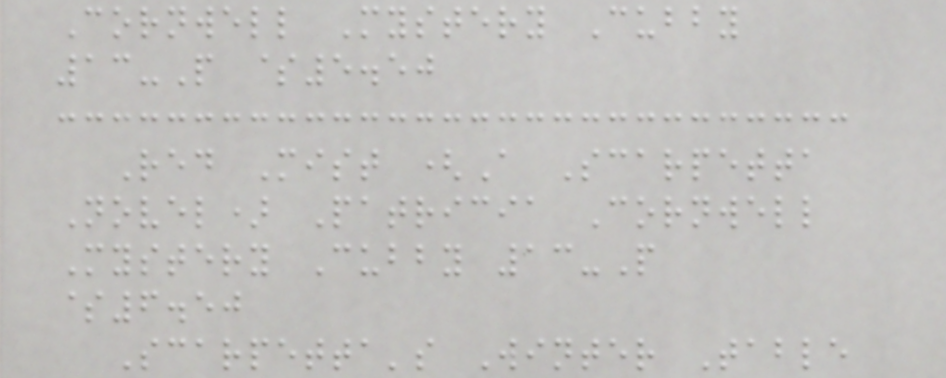Cornwell Mystery Cubby
13-P $5.50
Red Mist (A Scarpetta
Novel) Patricia Cornwell
Mystery Cubby 13-P
$6.50
Scarpetta's Winter Table
